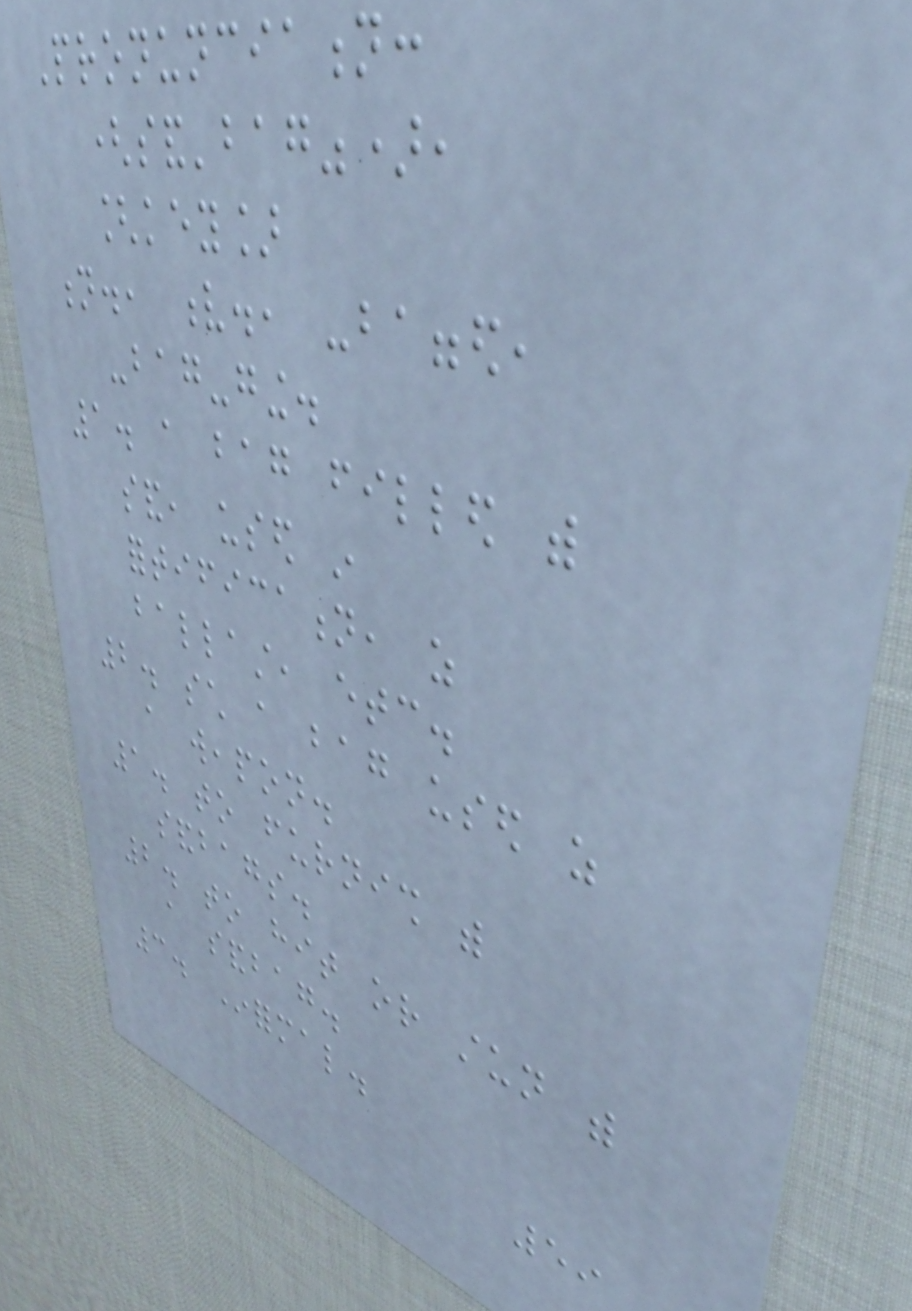Pronunciation:
(sand'bag"),
[key]
n., v., -bagged,
-bag-ging.
1. a bag filled with
sand, used in
fortification, as
ballast, etc.
2. such a bag used as
a weapon.
1. to furnish with
sandbags.
2. to hit or stun with
a sandbag.
3. Informal.
59
